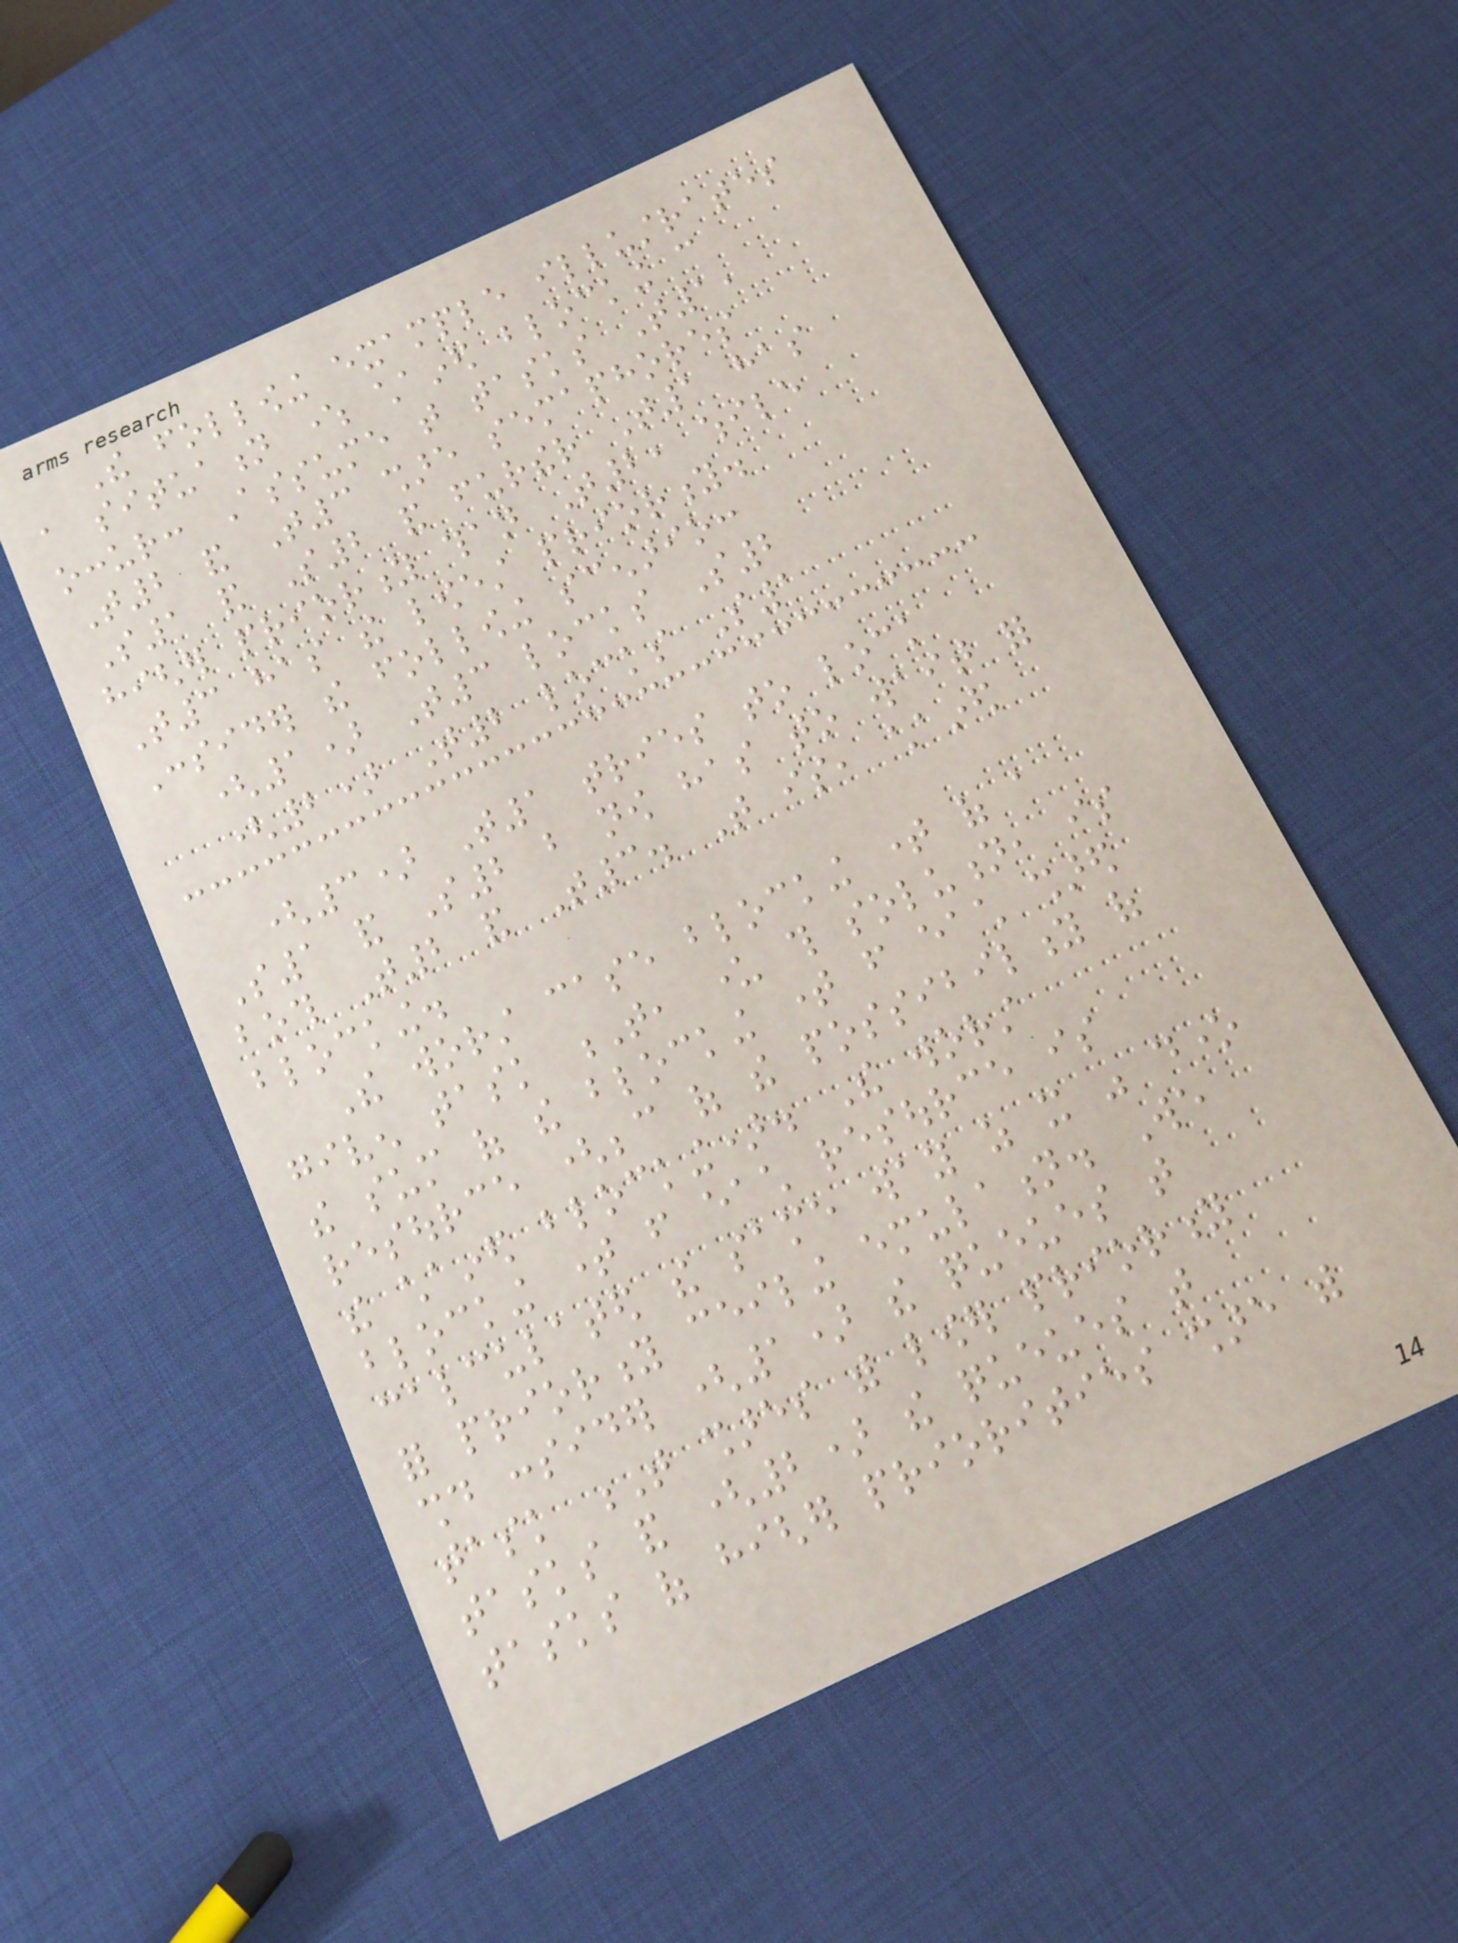The following example illustrates
a situation where chained blocking can
occur: Assume that tasks T1,
T2 and T3 share semaphores
S1 and S2 and further T1 has
higher priority than T2, while
T3 has the lowest priority.
Consider the following scenario:
(1) T3 locks S2
(2) T2 locks S1
(3) T1 tries to lock
S1 and S2 but now has to wait for
both T2 and T3. That is, chained
blocking.
The worst case blocking time of a
given task T, under this solution, is
the sum of the blocking time from each shared
resource (because of the possibility of
the chained blocking). The worst
blocking time from each resource is
calculated the same way as it was done
for priority ceiling emulation. We
should consider (1) the queues that
task T shares with lower priority
tasks and (2) the queues that
tasks of higher priorities share with
